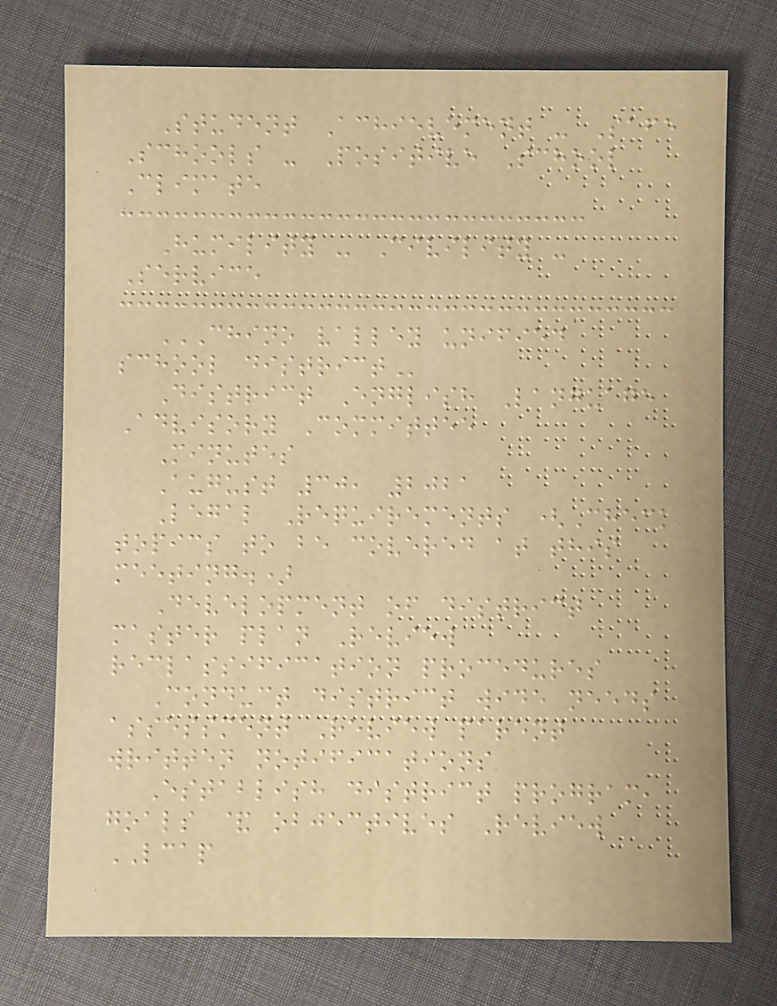Student Achievement - Safe
Schools - Positive School
Climate
Humility - Civility -
Service
CHINO VALLEY UNIFIED
SCHOOL DISTRICT
District English Language
Advisory Committee
Minutes
August 30, 2021
Legal Requirements (Check
topics to be covered at this
meeting.)
Development of district
master plan Review
reclassification procedures
Conduct district wide needs
assessment Review parent
written notifications
Establish district program,
goals & objectives Review
LCAP
